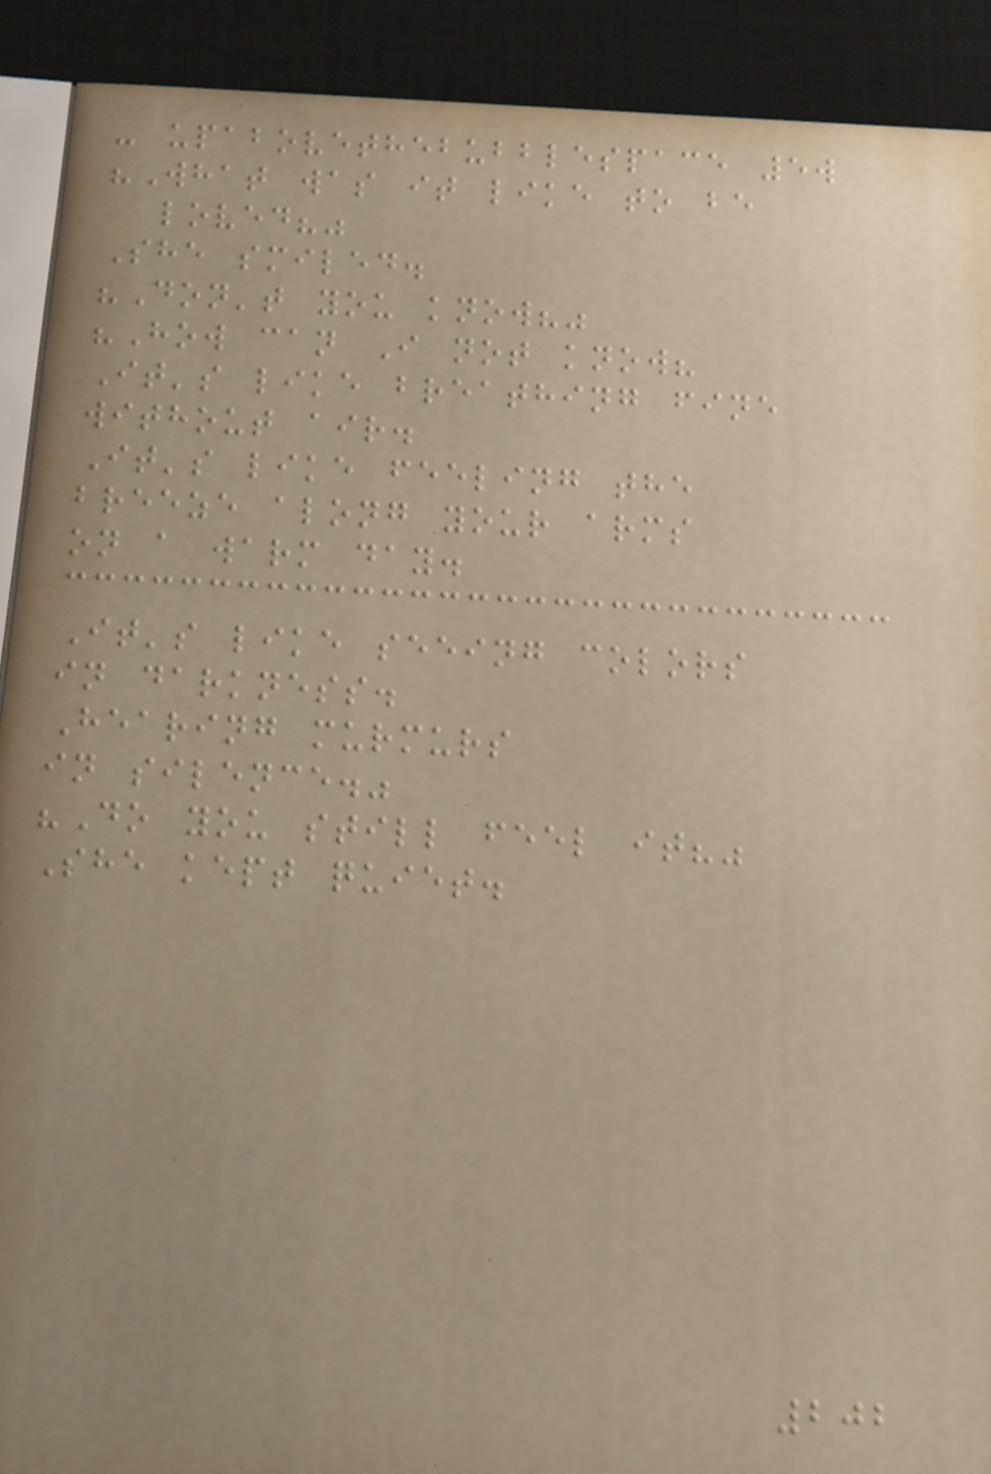- upabovethebubblespace 5w
"What was it like to be
loved?"
She smiled.
"Don't you know?"
"How can I not know?
It's like breathing fine
without air.
It's like feeling the
breeze along your arms
on a warm day.
It's like seeing colors
in darkness.
Hearing murmurs
in silence."
"Do you still feel it?"
She kept quiet.
202
